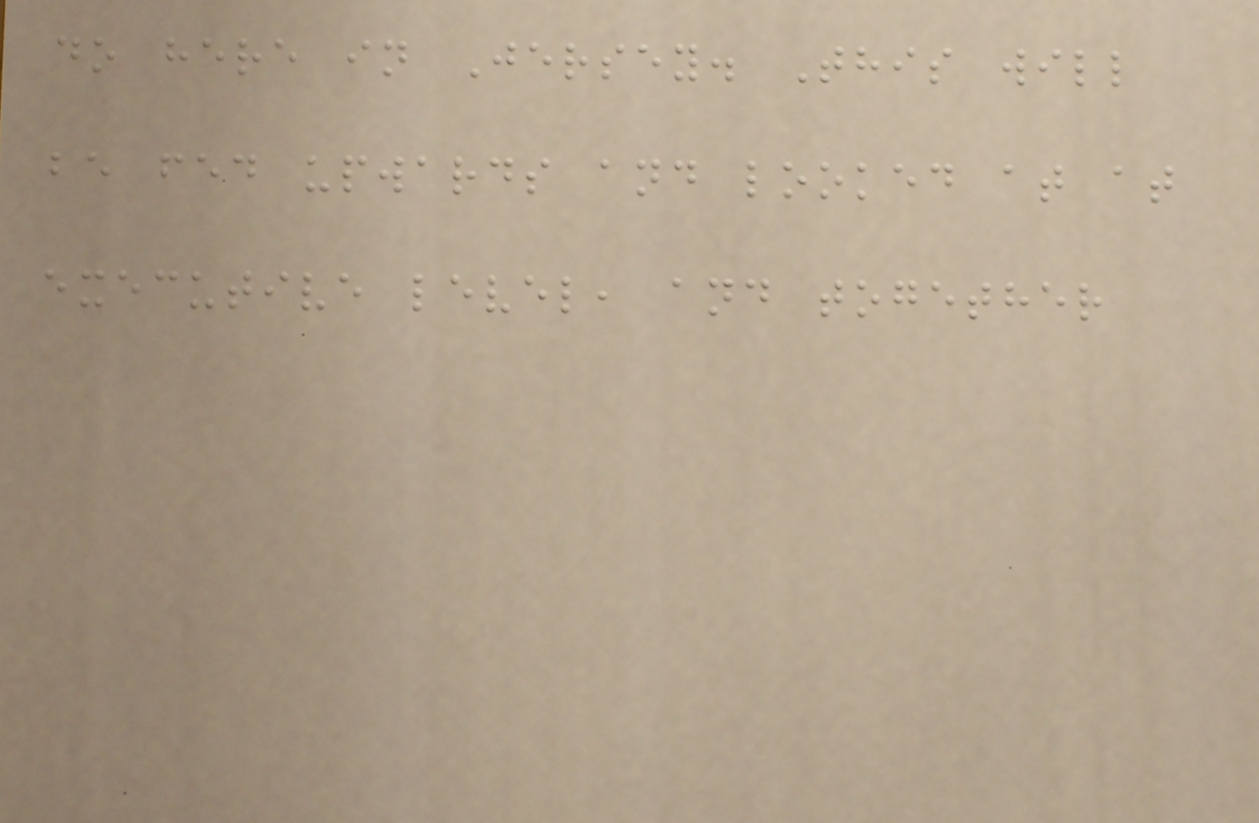do here in Jersey. This will
be fed upwards and looked at at
executive level, and together
